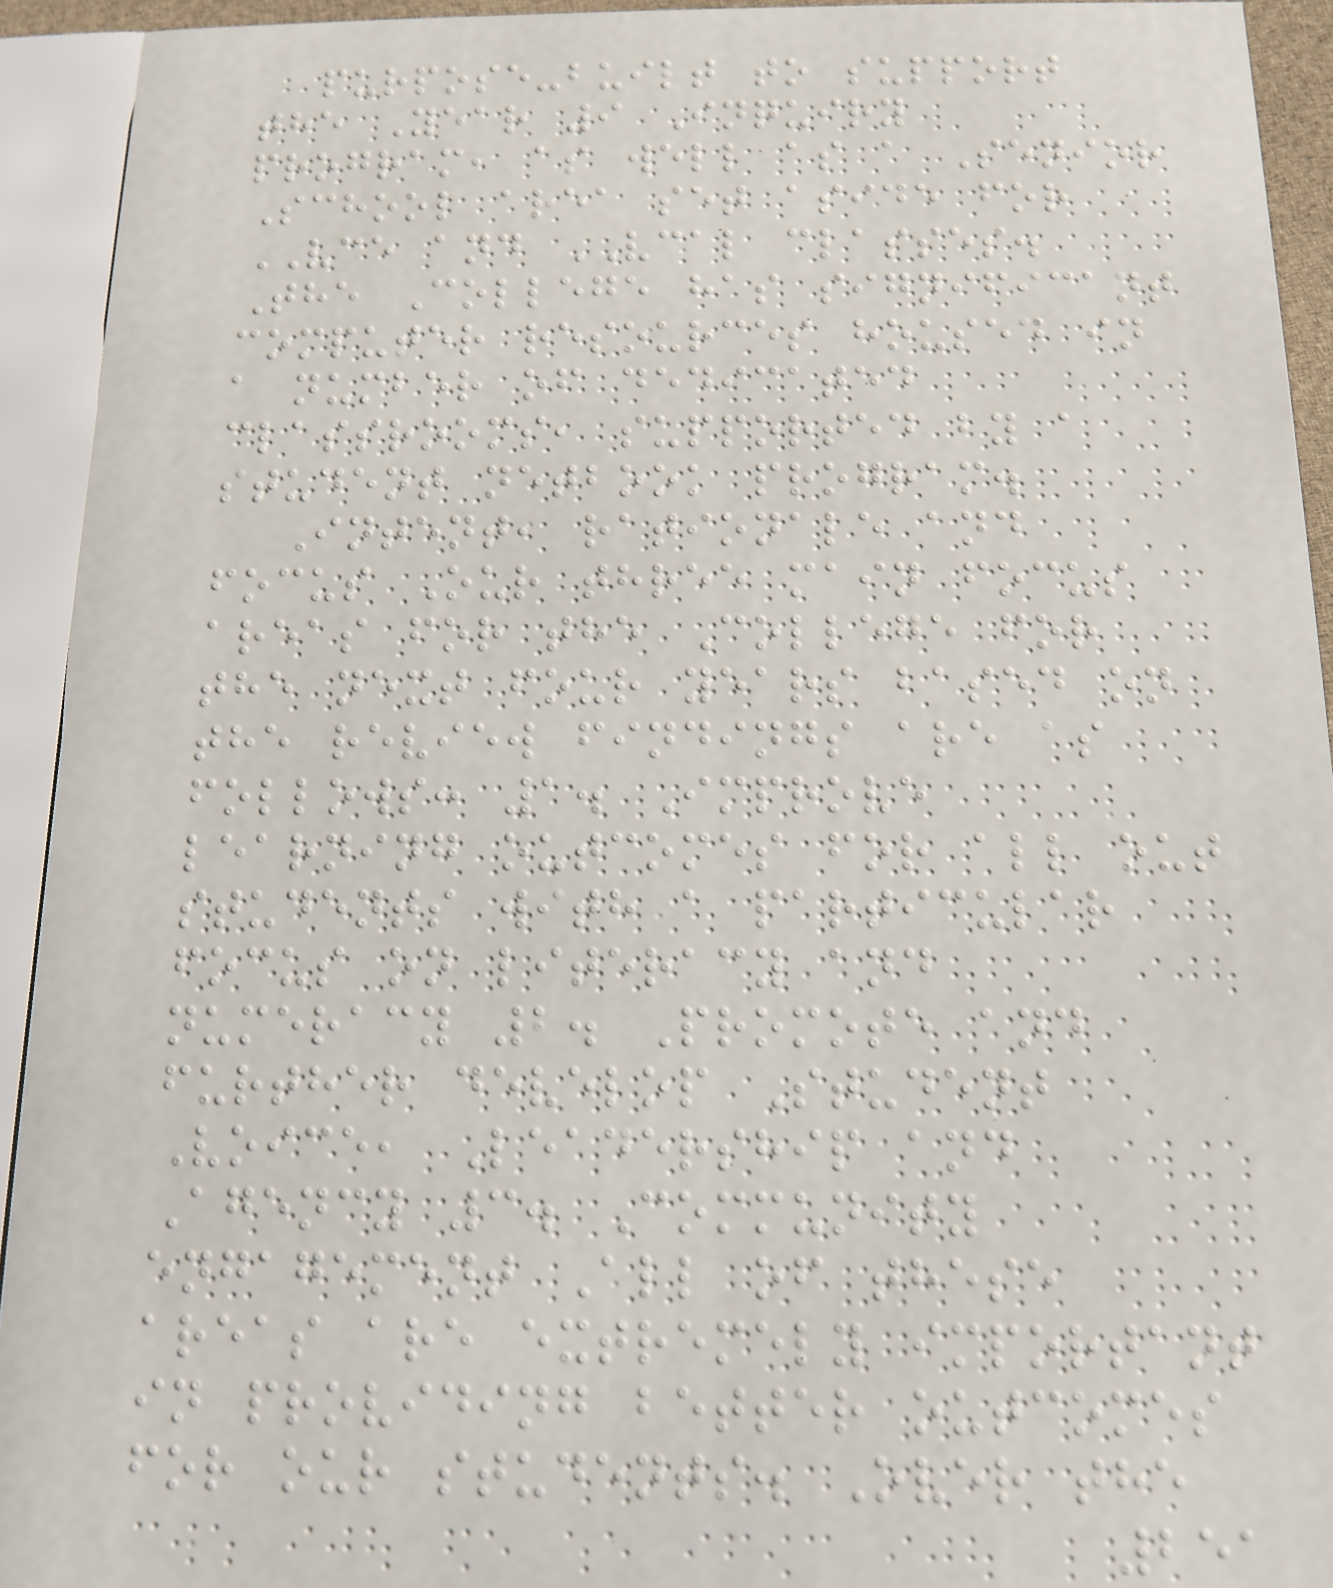purpose-built to support
the Year 9 Inquiry
program, as well as a Senior
School area set aside for
VCE and VCAL classes.
The College has significant
computer resources housed in
a number of dedicated
classrooms, supported by a
student netbook program.
Intent, rationale and
focus Our three main focus
areas for the College for
the next four years based on
the review findings are as
follows: 1. Improve
learning outcomes for all out
students with a particular
focus on literacy and
numeracy 2. Promote and
further develop Student
Voice, Leadership and
Agency 3. Community
engagement All of these
areas are extremely important
in providing better outcomes
for our students. Over the
251
